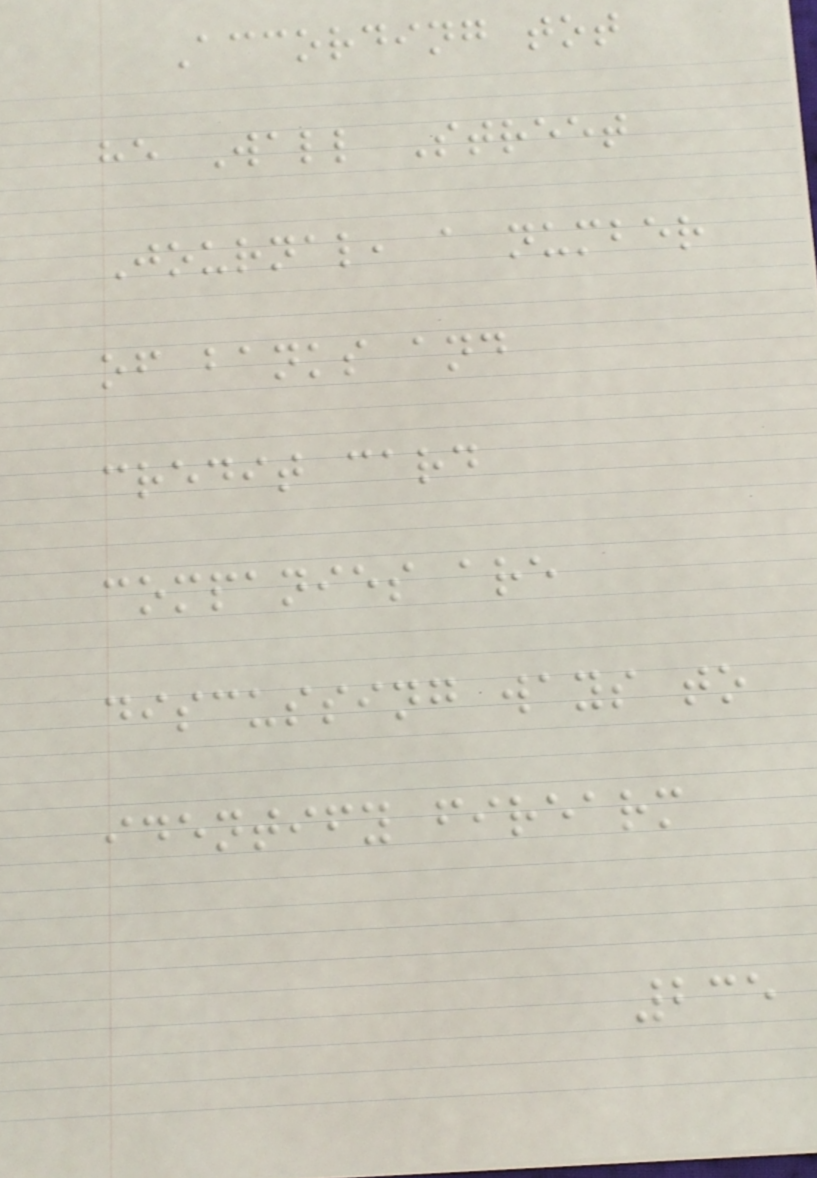According tot
he Wall Street
Journal, a number
of banks and
credit card
companies are
discussing ways to
identify firearm
235
